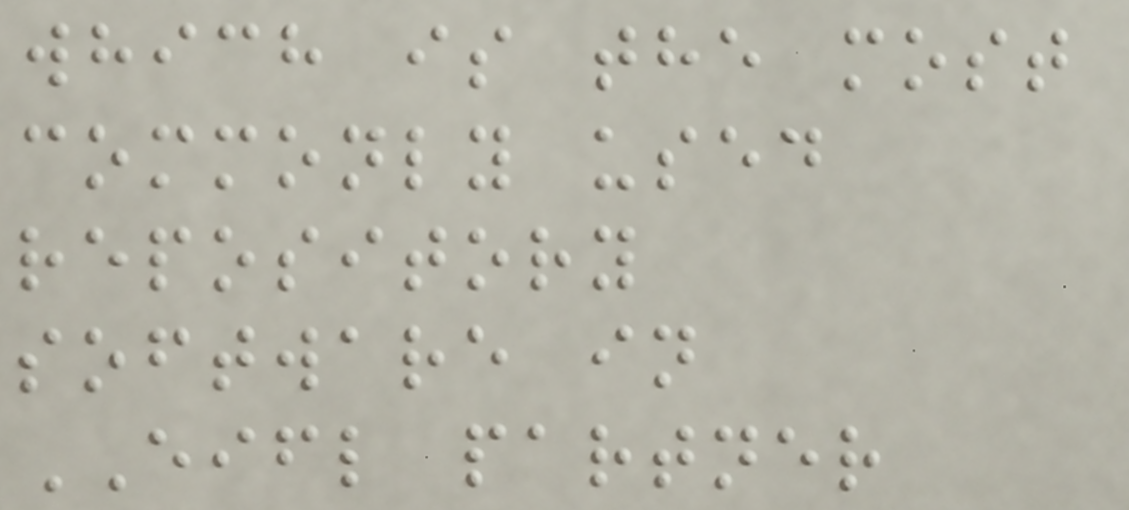which is the most
commonly used
repository
software in
EIFL partner
